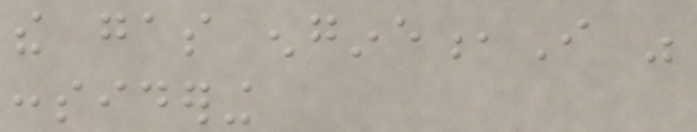the gas engine,I was
considering
